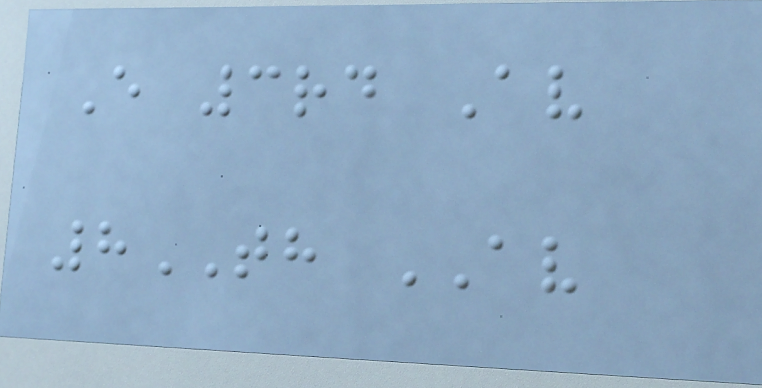E 3rd Av
8TH AV
